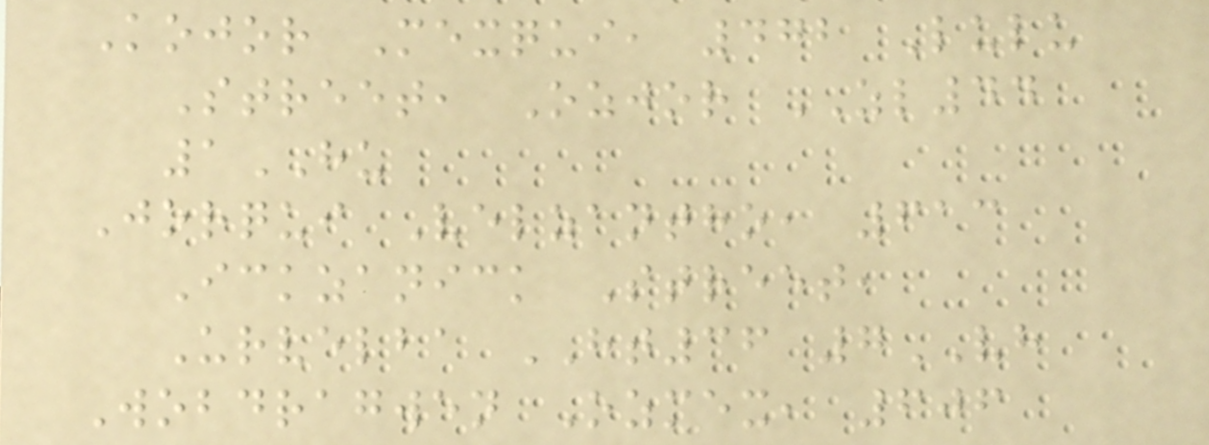Kojor Mexqui, 472 Lulu
Street, Ozjor ZL44
1HU
Jorqui Velzantho, 613
Ickzanick Street,
Urvelba HT36 7VH
Wobdragwen Ozmex, 606
